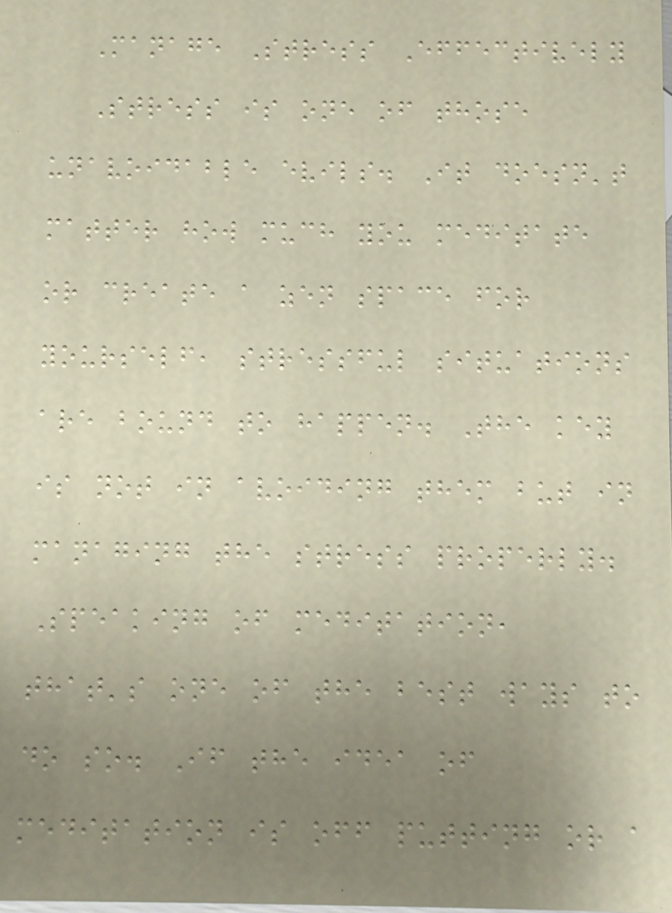Manage Stress Effectively
Stress is one of those
unavoidable evils. It doesn't
matter how much you meditate
or create a zen space for
yourself, stressful situations
are bound to happen. The key
is not in avoiding them but in
managing the stress properly.
Speaking of meditation,
that's one of the best ways to
do so. If the idea of
meditation is off putting or a
